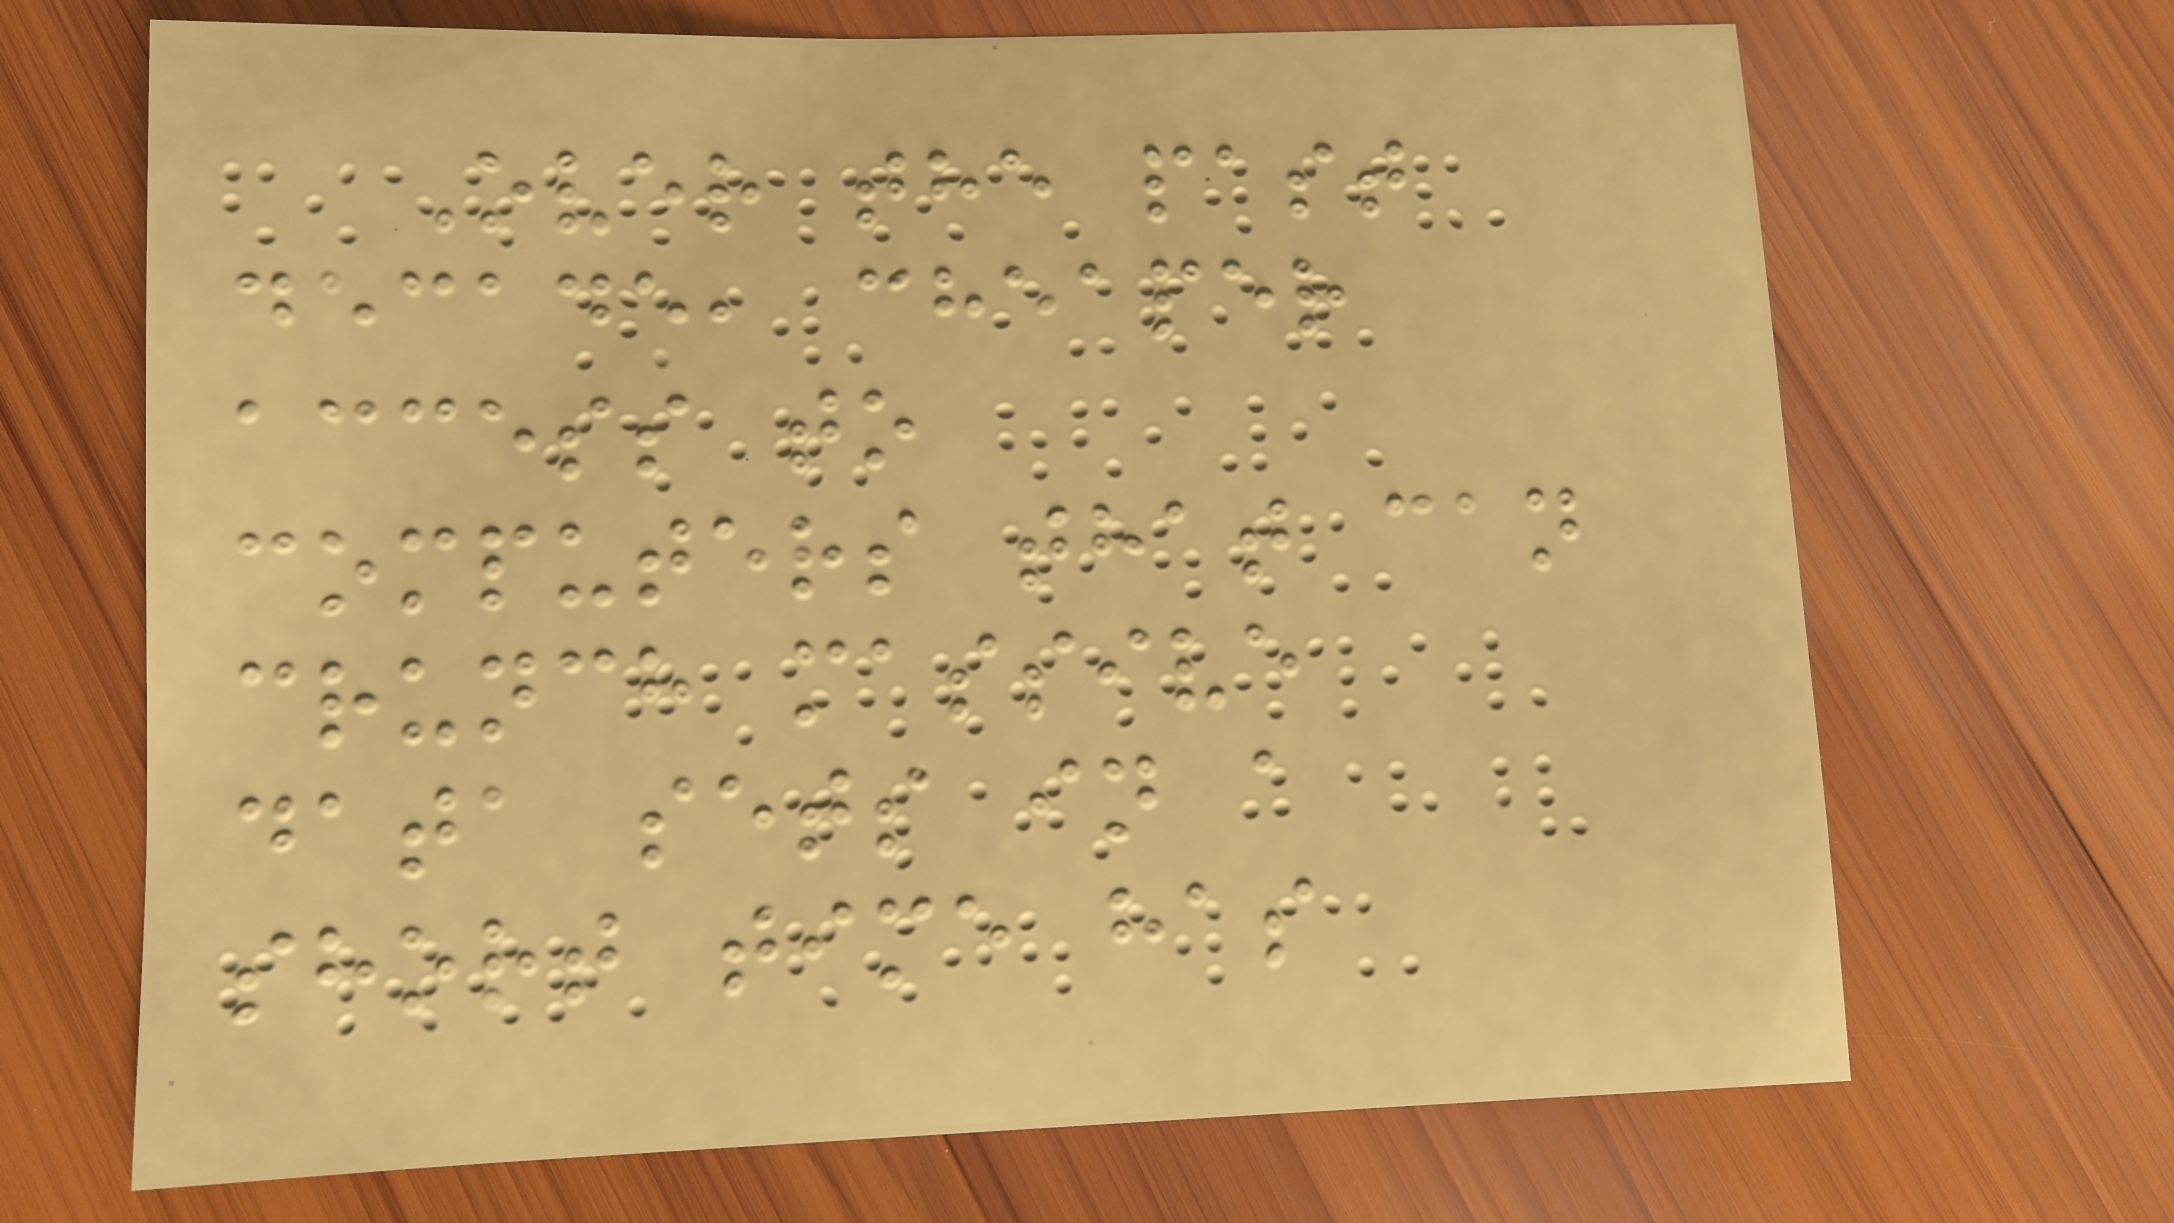Over the past
decade, cheaper
access to
computers that can
crunch massive
data sets in a
short time has
